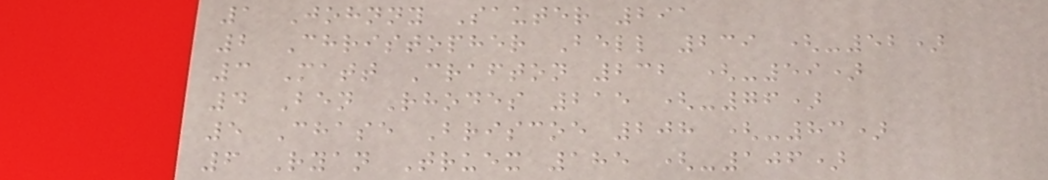1 Johnny Sauter 291
2 Christopher Bell 239 (-52)
3 Matt Crafton 232 (-59)
4 Ben Rhodes 215 (-76)
5 Chase Briscoe 208 (-83)
6 Ryan Truex 185 (-106)
